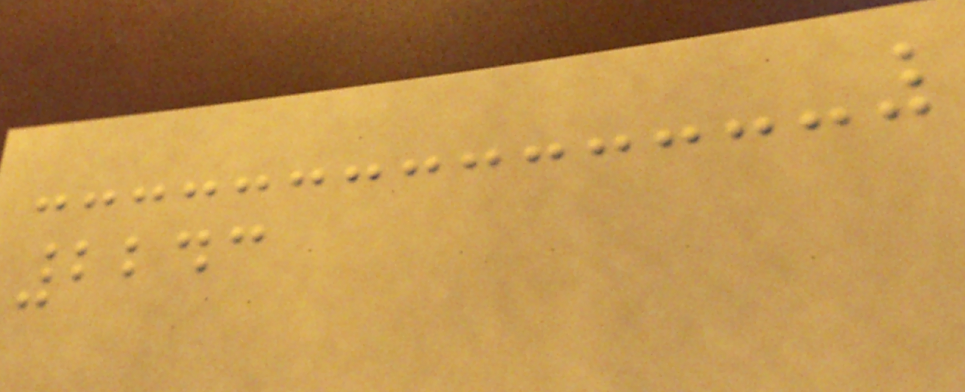2243
